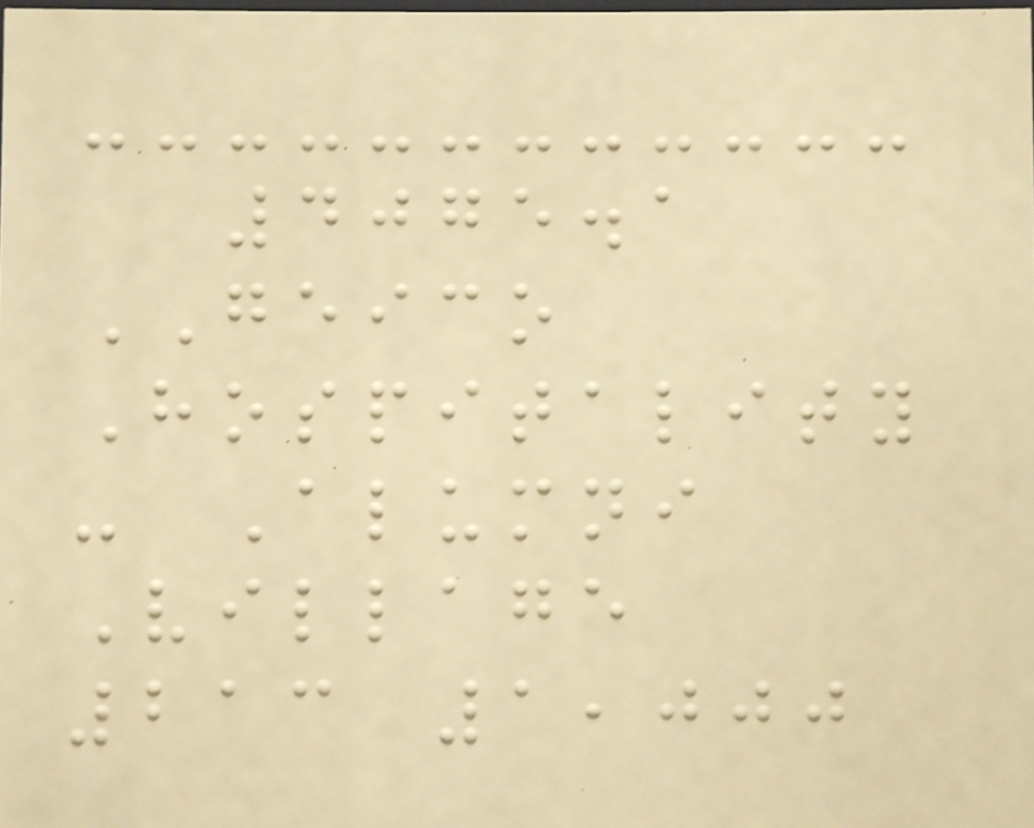4075.1
GEICO
Hospitality
- Alumni
Village
213 1,000
